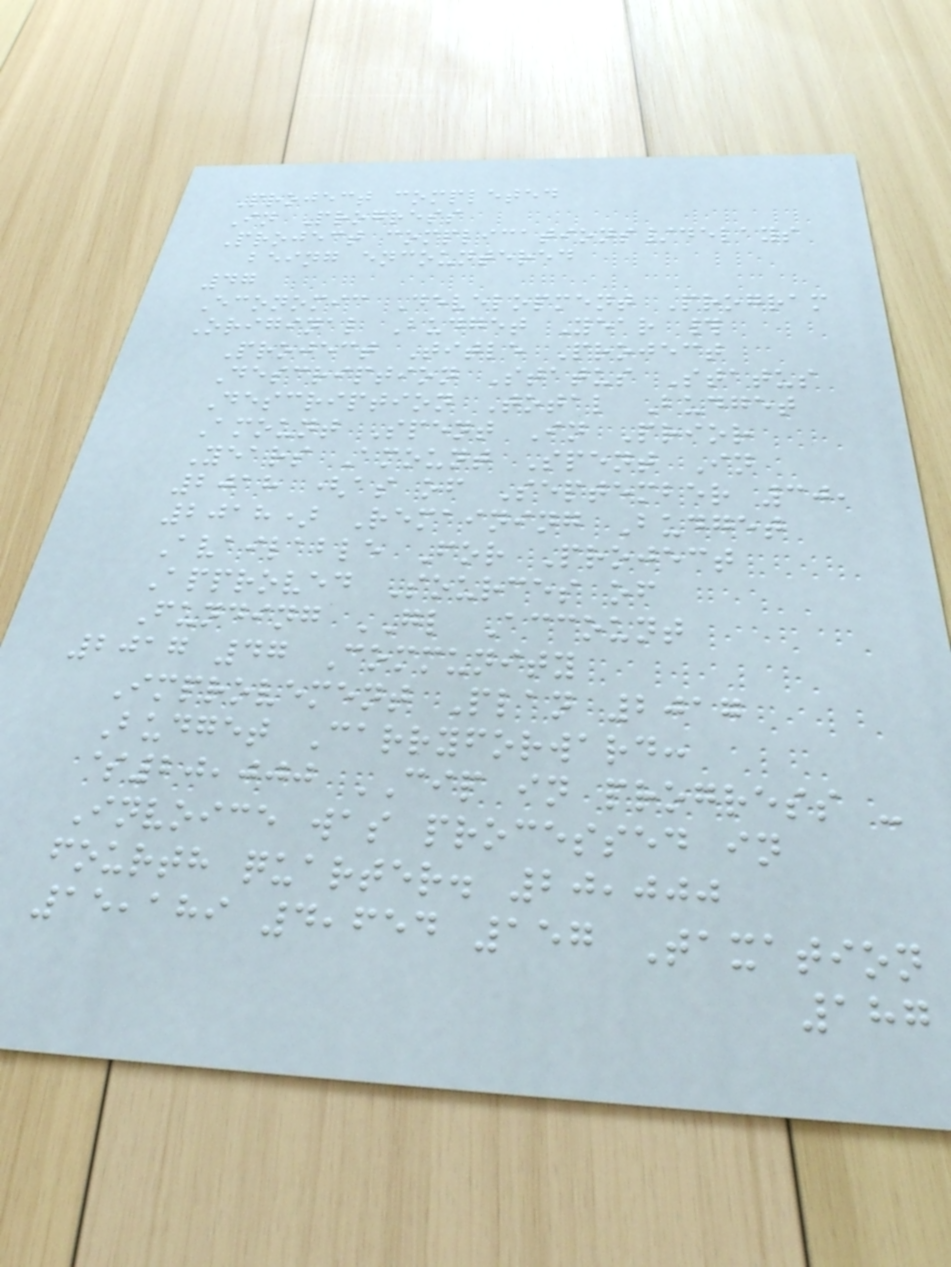Project completed
In Progress
Project complications/delays
being encountered
47
Economic Development Program
Original Budget Year #
Project Title Project
Description Status Status
Description Total Budget
Amount Spent In Prior
Years Amount Spent In
2018 (as of September 30,
2018) Remaining Budget
Available For Project
Approved Sources of
Funding GL Account
2017 47 Community
Improvement Plan 2017
Budget Carryforward:
$20,000 CIP in progress -
Invoice was processed in
fourth quarter. 20,000
15,189 4,654 157 Taxation
187
